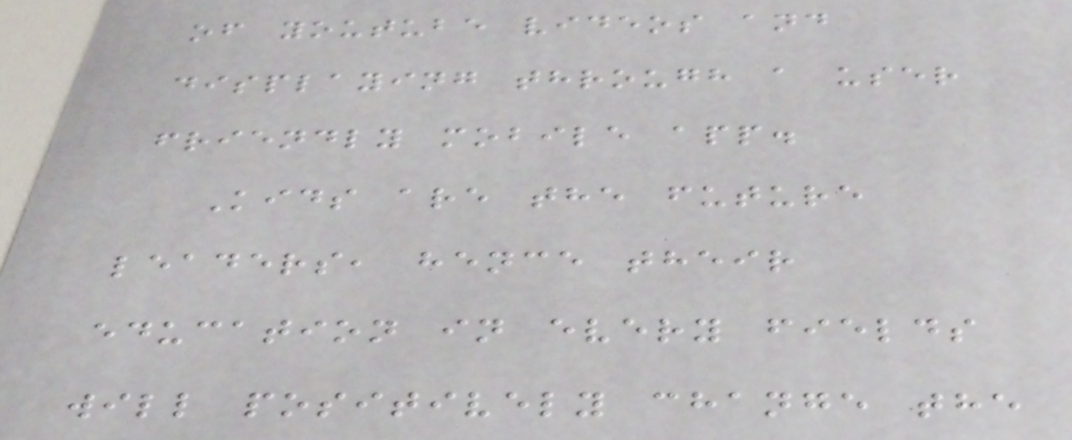of youtube videos and
displaying through a user
friendly mobile app.
Kids are the future
leaders, hence their
education in every fields
will positively change the
